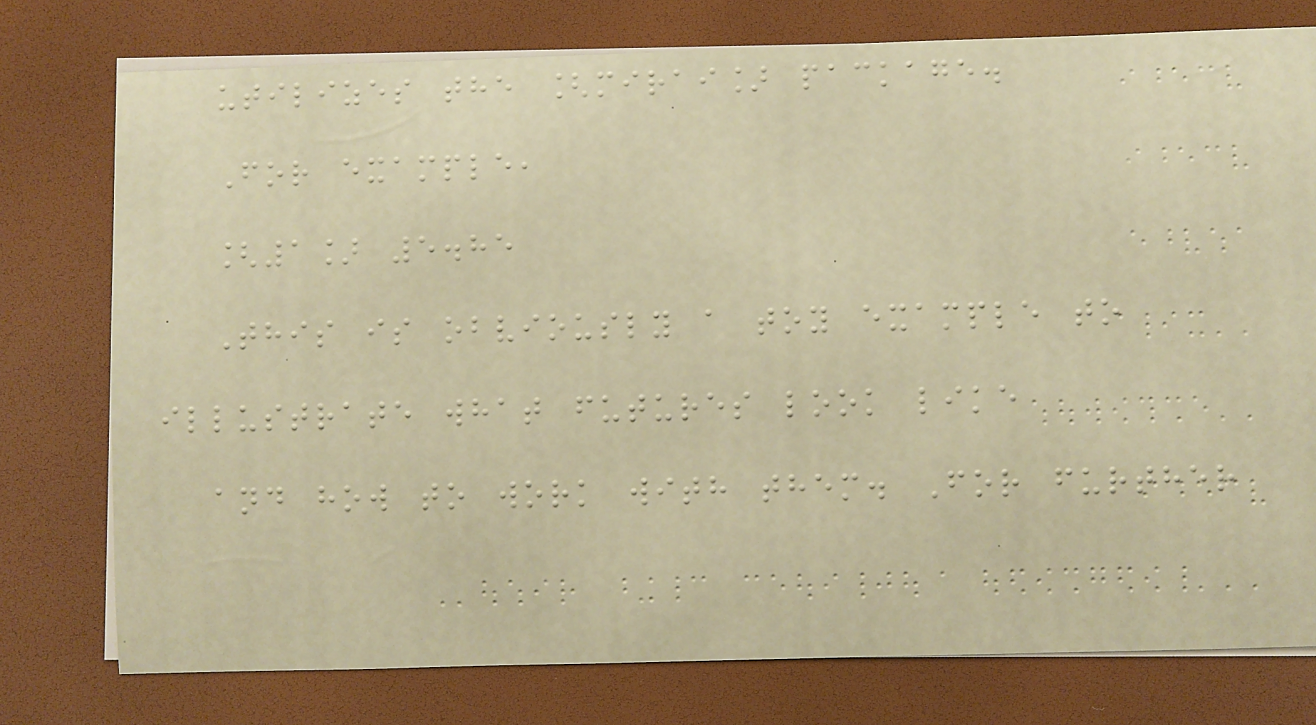utilizes the [mirai] package.
For example,
[1] 5.85
This is obviously a toy example to
illustrate what futures look like
and how to work with them. For further
